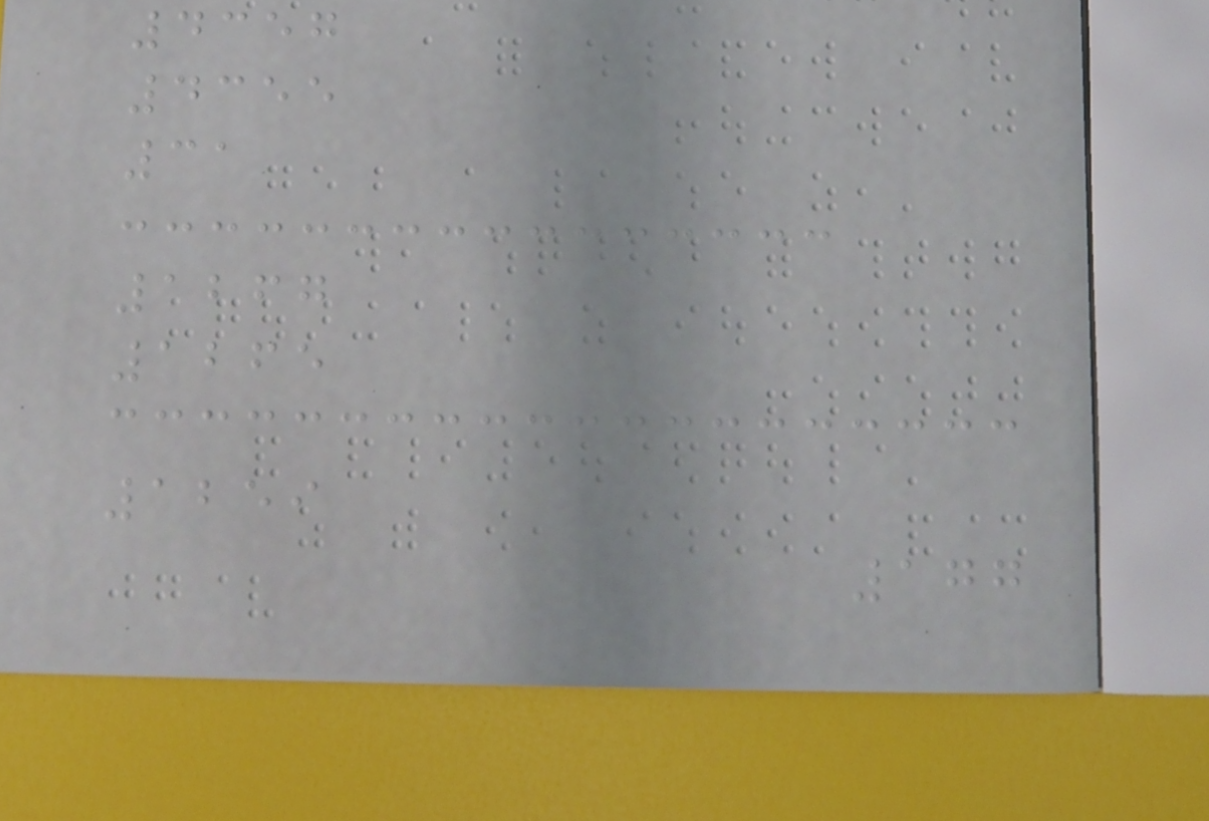4357
4355
31
1267
1265
1259
177
